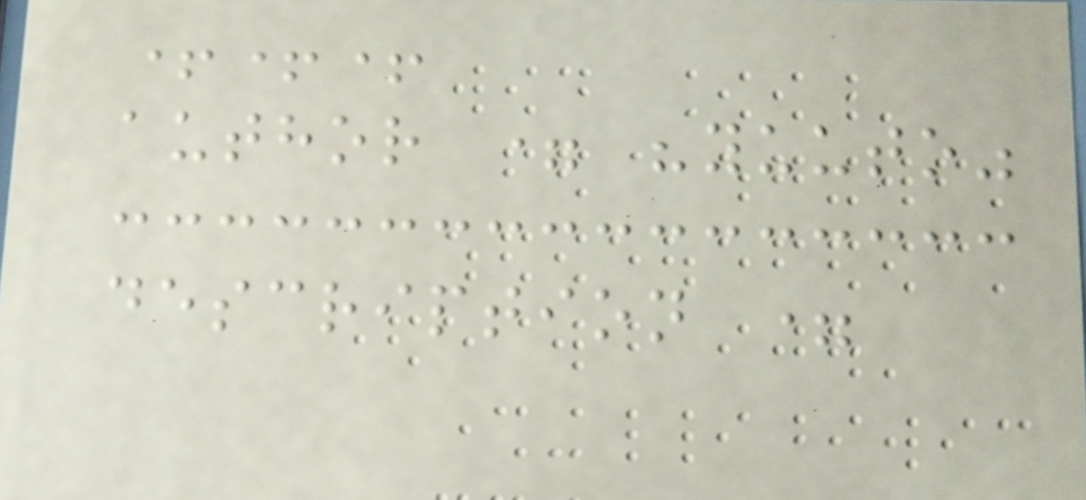+++
author = "yuuto"
description =
